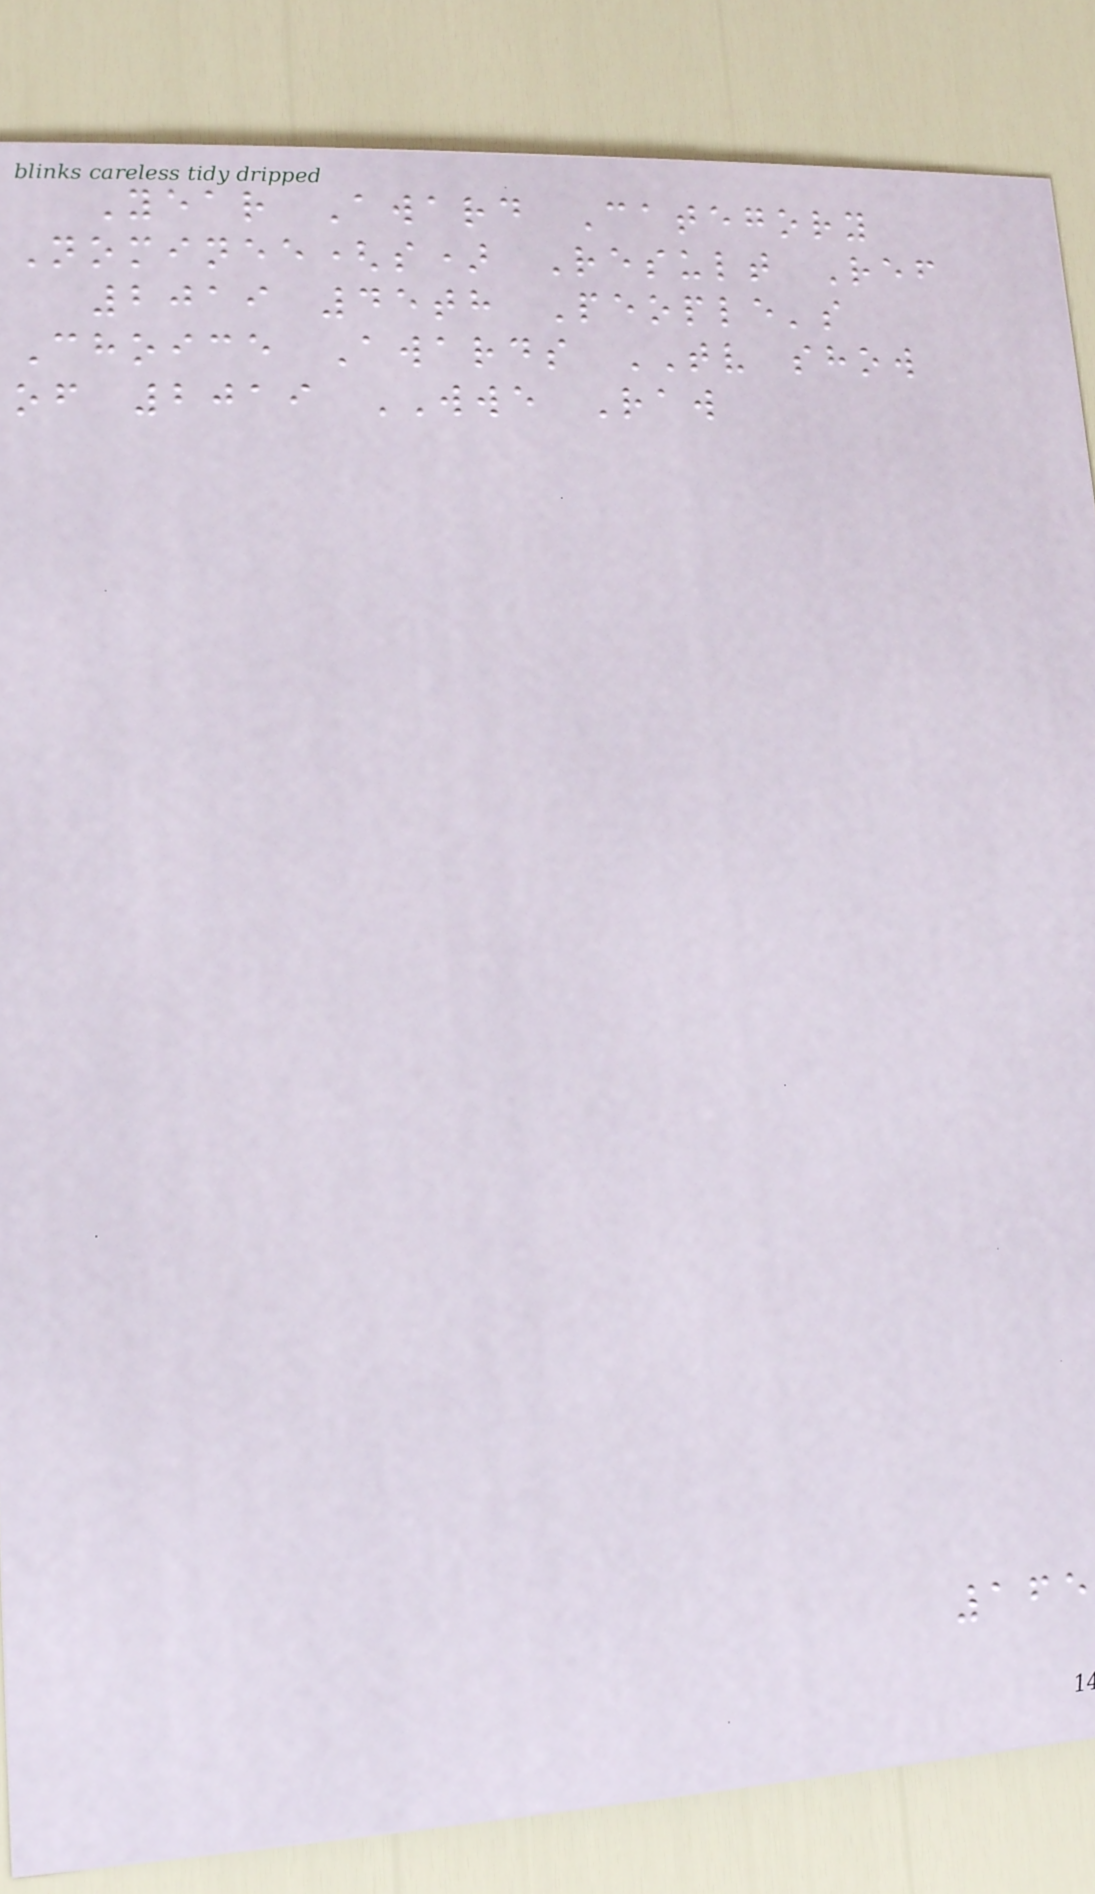Year Award Category
Nominee(s) Result Ref
2019 45th People's
Choice Awards TV show
of 2019 WWE Raw
165
